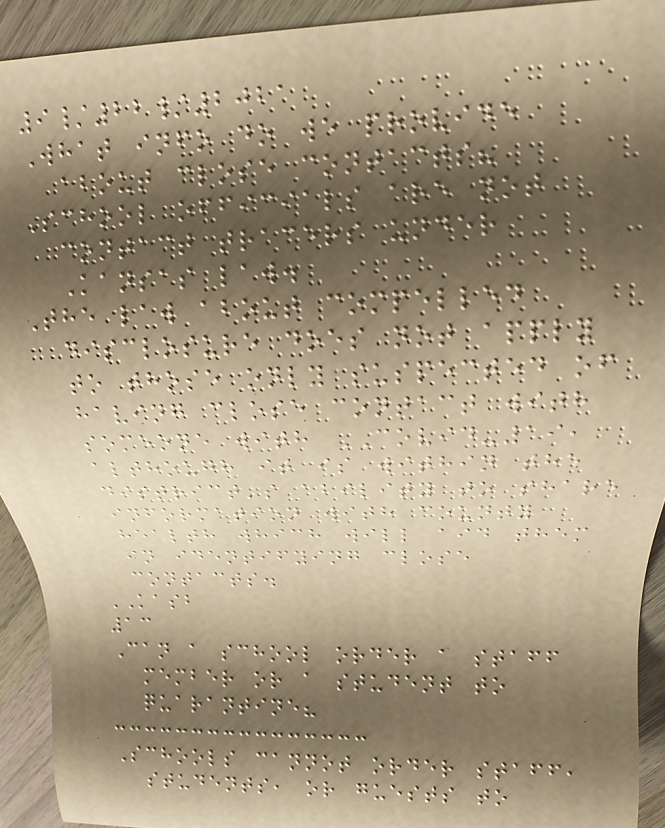9/22/2021
What info do we provide
about close contacts?
School officials are not
contact tracers under
Kansas law.
The law about compelled
disclosure does not apply
to those only suspected of
having close contact with
someone with COVID-19,
although it is within the
district's ability to share
information with county
health which will aid them
in identifying close
contacts.
KASB
13
Can a school order a staff
member or a student to
quarantine?
Schools cannot order staff,
students, or guests to
